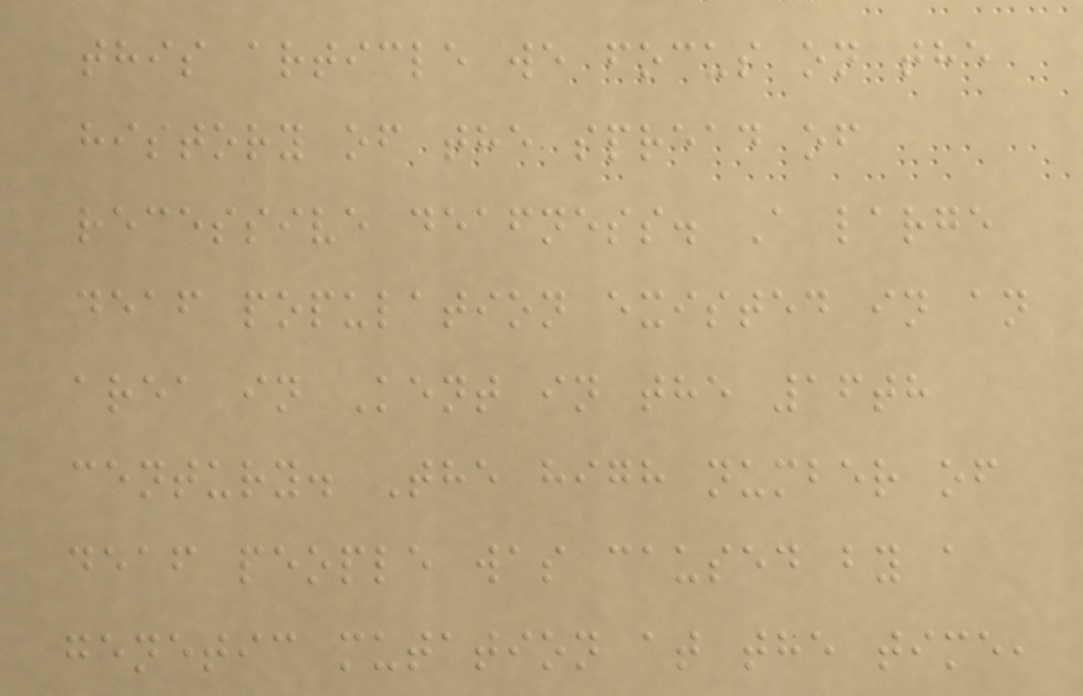this article we focus on the
history of the spread of
recessive deafness. A large
deaf population existed in an
area in Kent in the 16th
century. The high number of
deaf people was caused by a
genetic mutation at the time,
